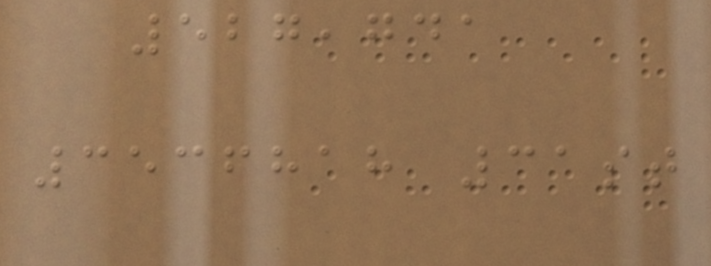527,741
3536818 31st
